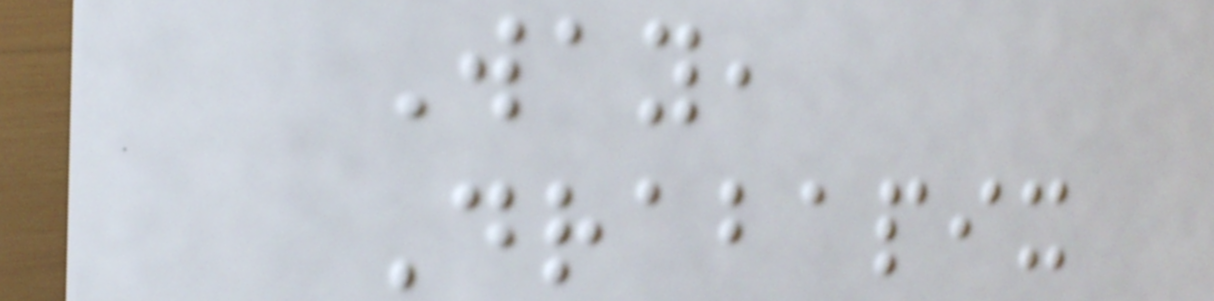Way,
Drabapix
